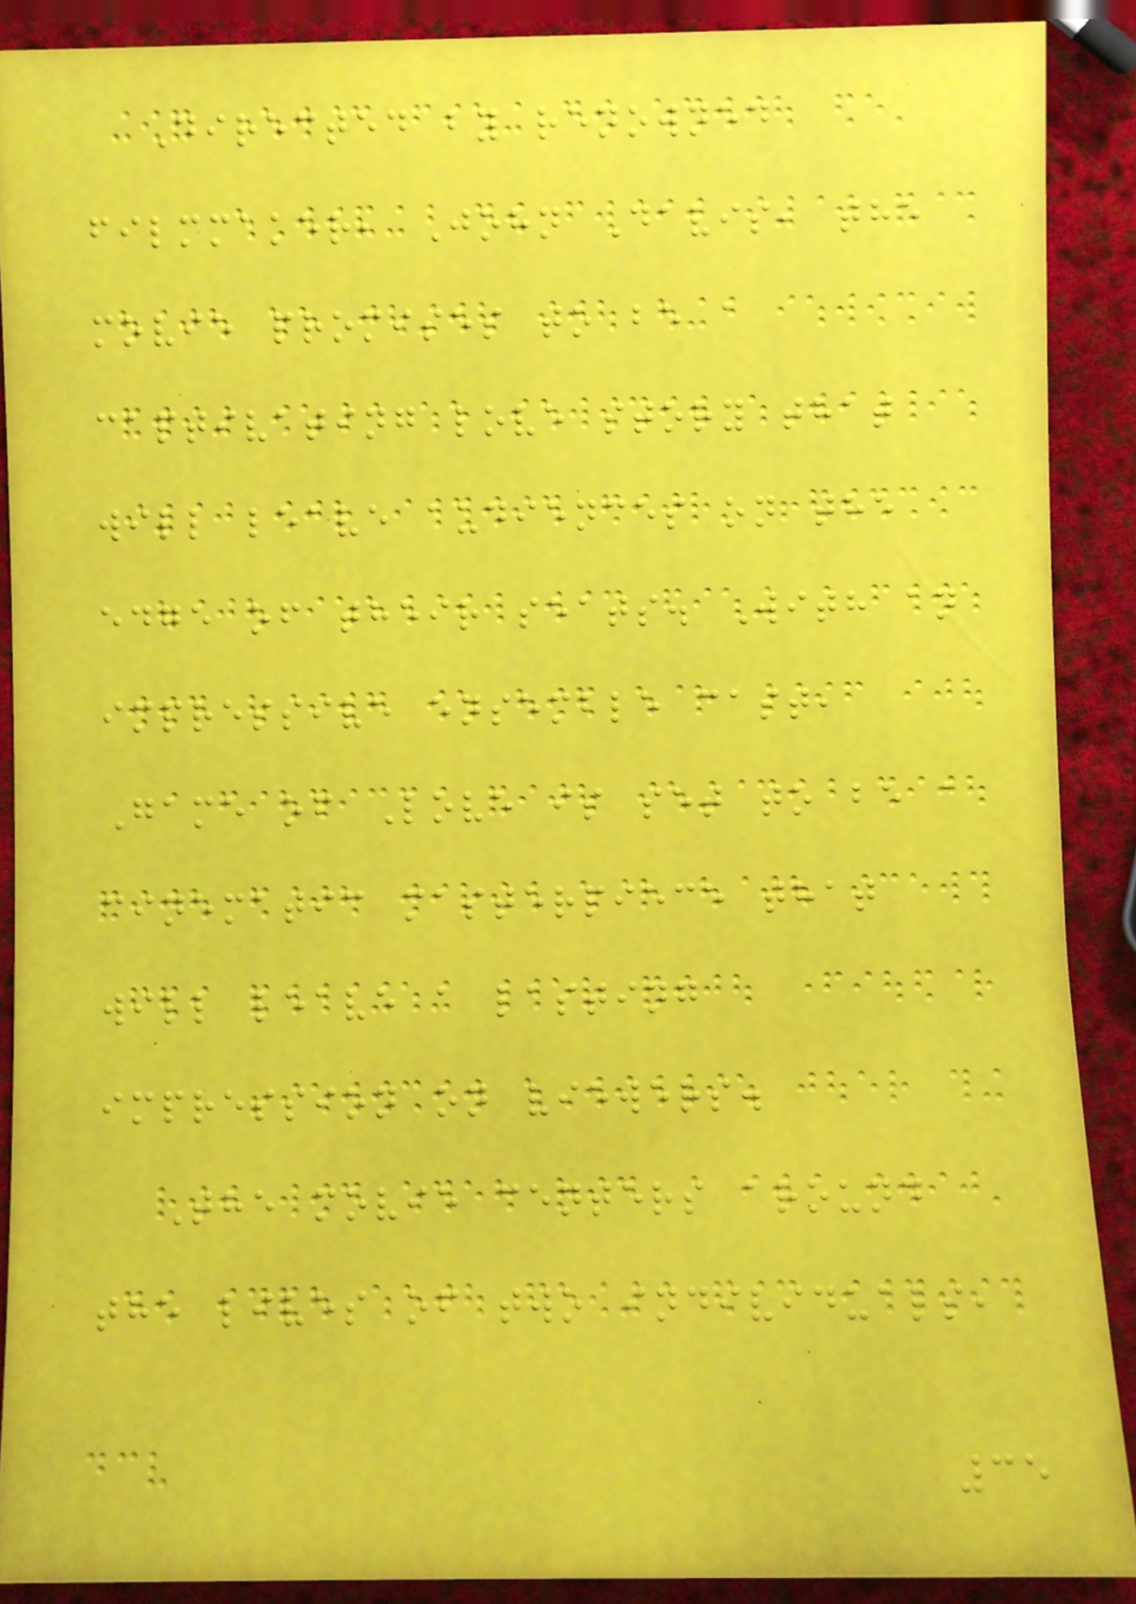Directed by renowned
filmmaker, John Davis, the
movie promises to be a
captivating love story that
will leave audiences on the
edge of their seats. With an
impressive ensemble cast,
Game of Love is set to be a
cinematic masterpiece that
will leave a lasting
impression on viewers.
The movie centers around
the lives of two individuals,
35
